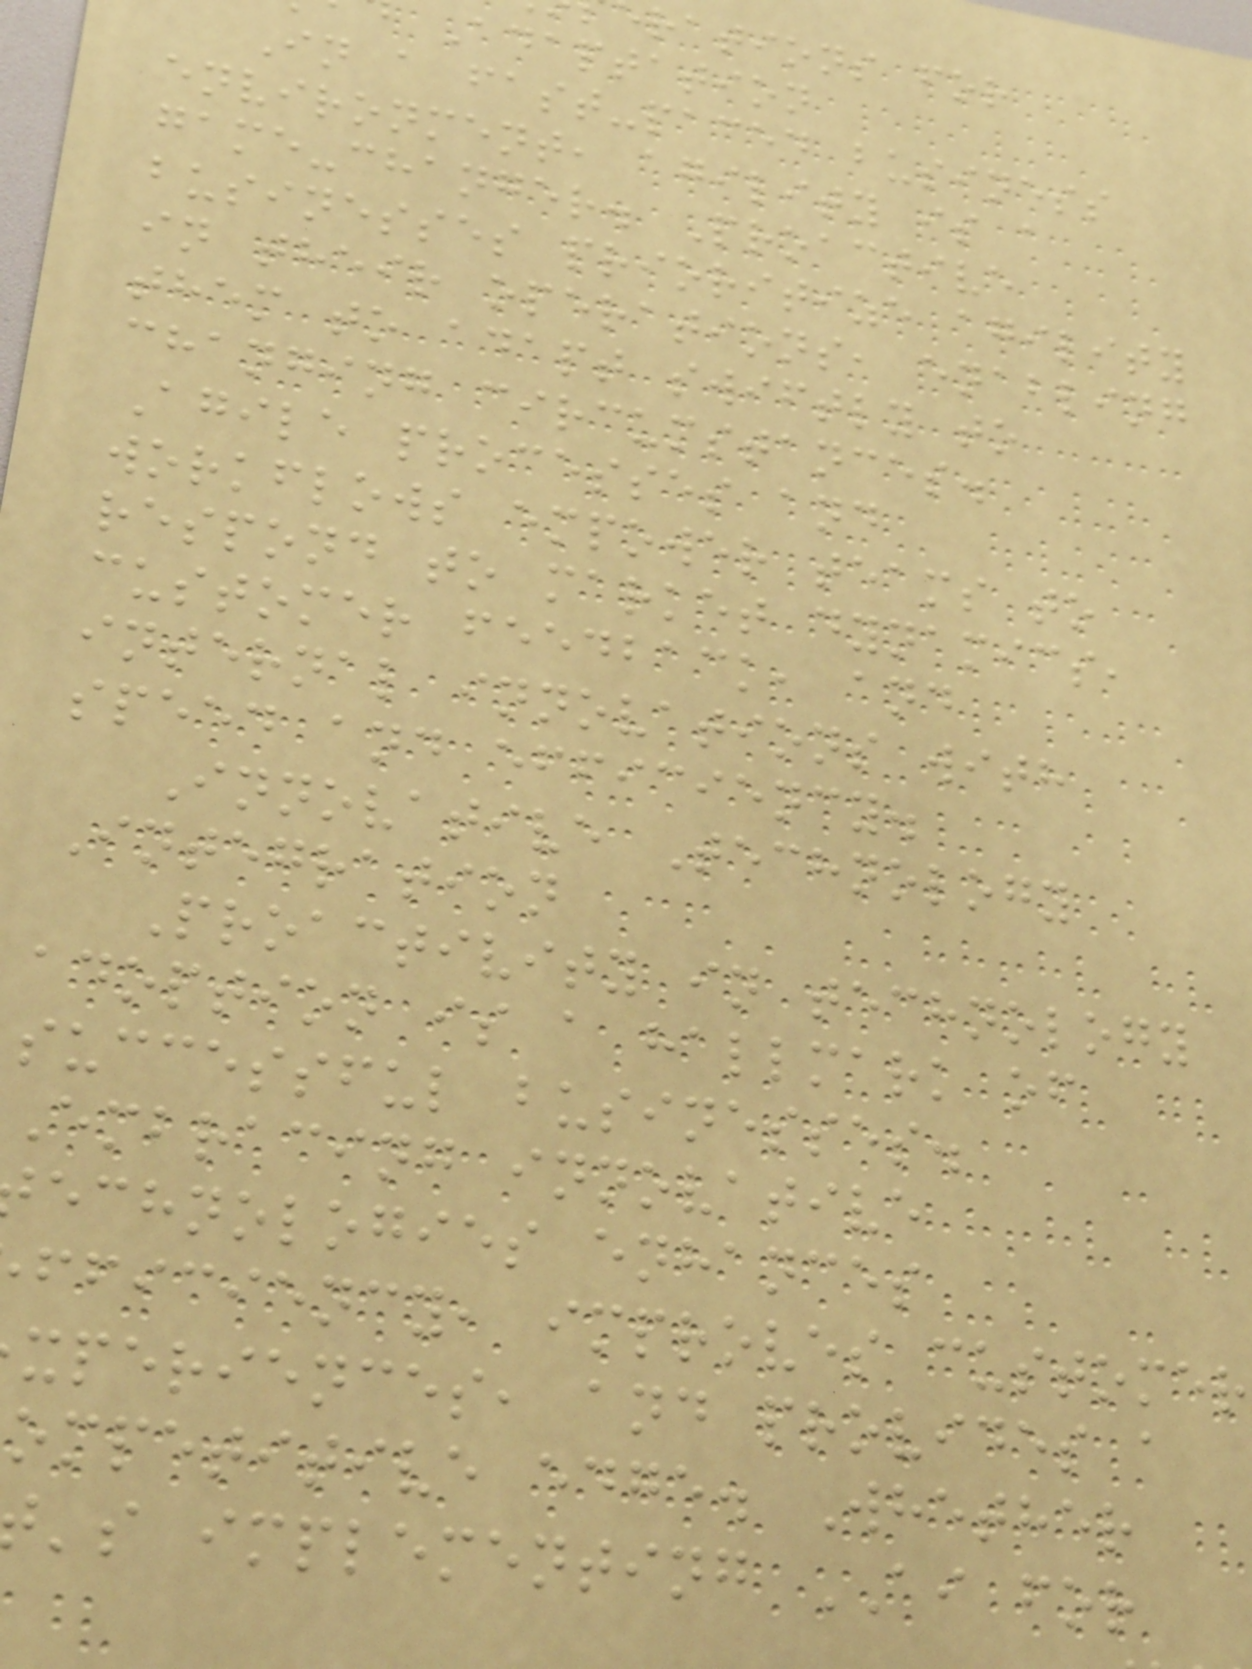rations for
Adaptation
In a fast-paced business
environment, agility is a
game-changer. Proactive
businesses prioritize agility
in their operations, enabling
them to adapt swiftly to
changing circumstances.
Agile processes and
workflows empower teams to
respond to market dynamics,
customer feedback, and
internal innovations with
speed and efficiency.
Innovative Technology
Integration
Proactivity in technology
adoption is a hallmark of
successful businesses.
Embracing innovative
echnologies enhances
fficiency, improves customer
xperiences, and provides a
ompetitive edge. Whether
's implementing AI for
